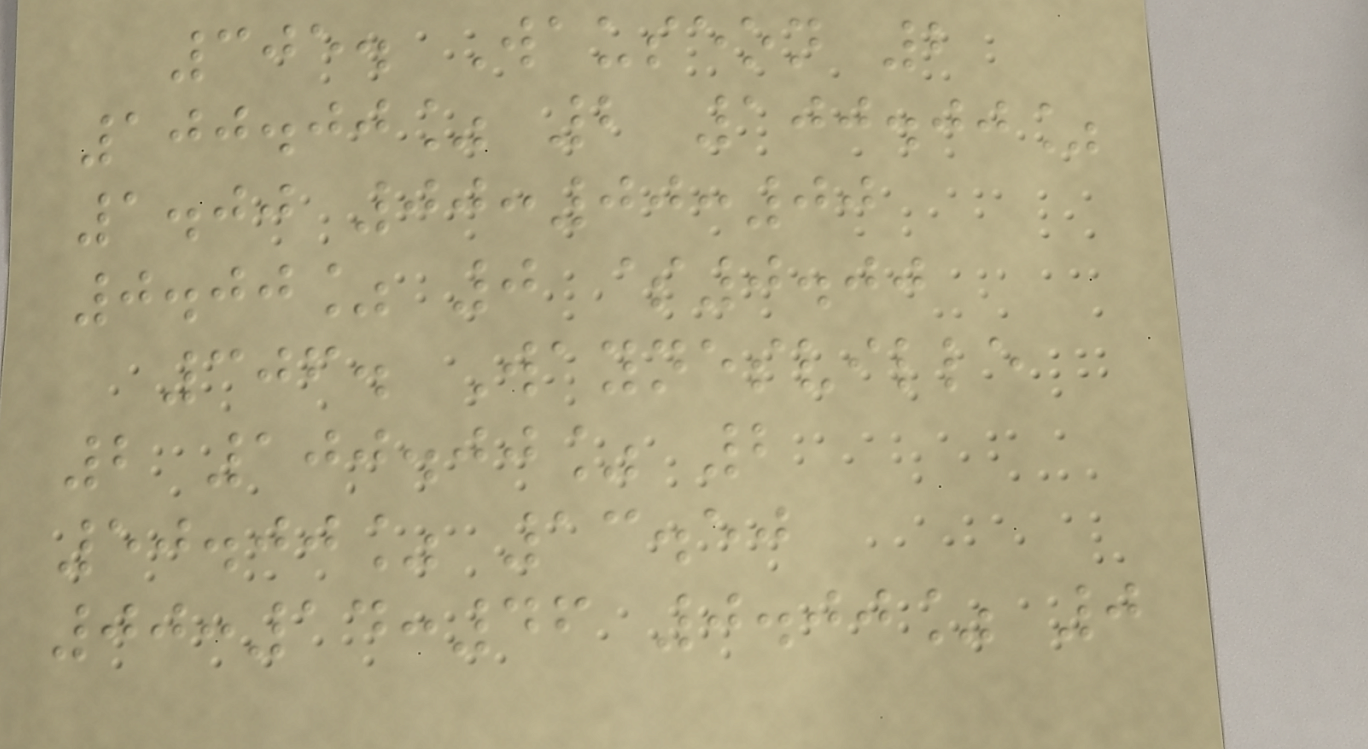305. Wauseon 2
100.00% 2 100.00%
1.00 00:00:00
0.00% 0 $0.00
306. Waynesville
2 100.00% 2
50.00% 13.50
00:14:46 0.00% 0
